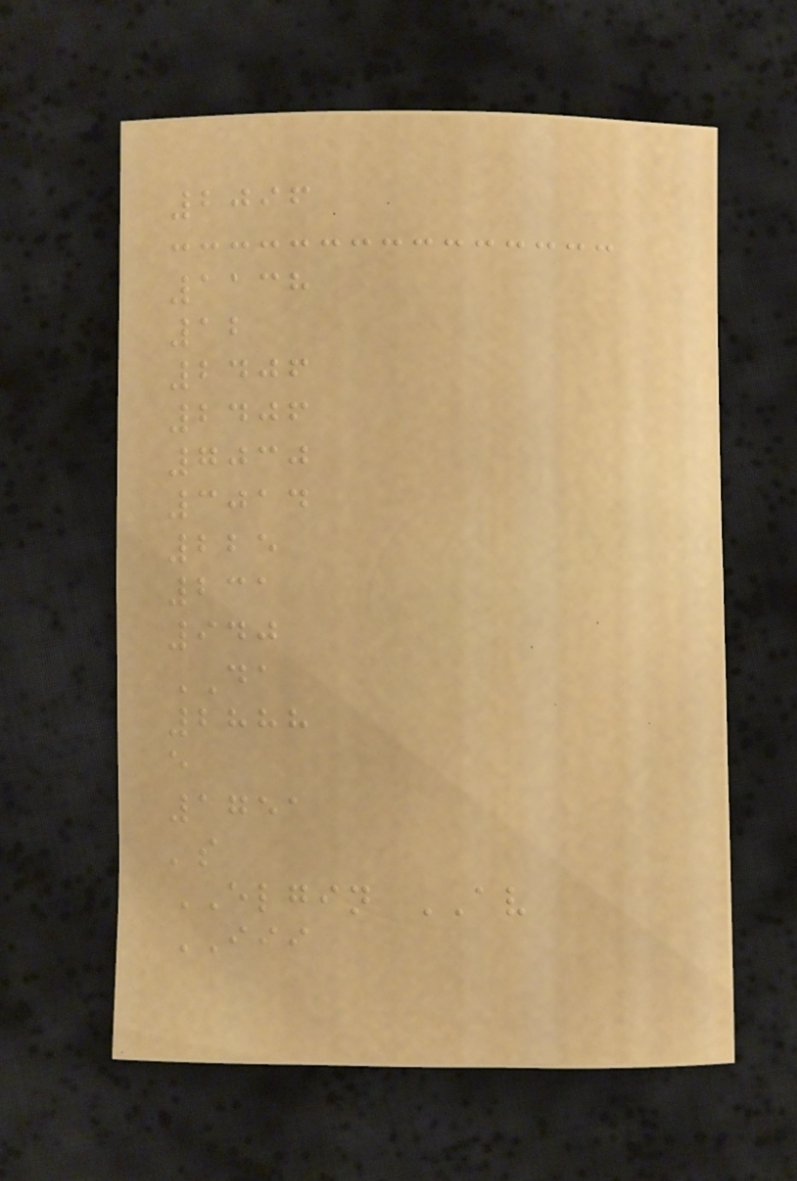2096
1138
12
2406
2406
7030
3014
225
231
940
DA
2888
e
1751
's
ELGIN AV
III
